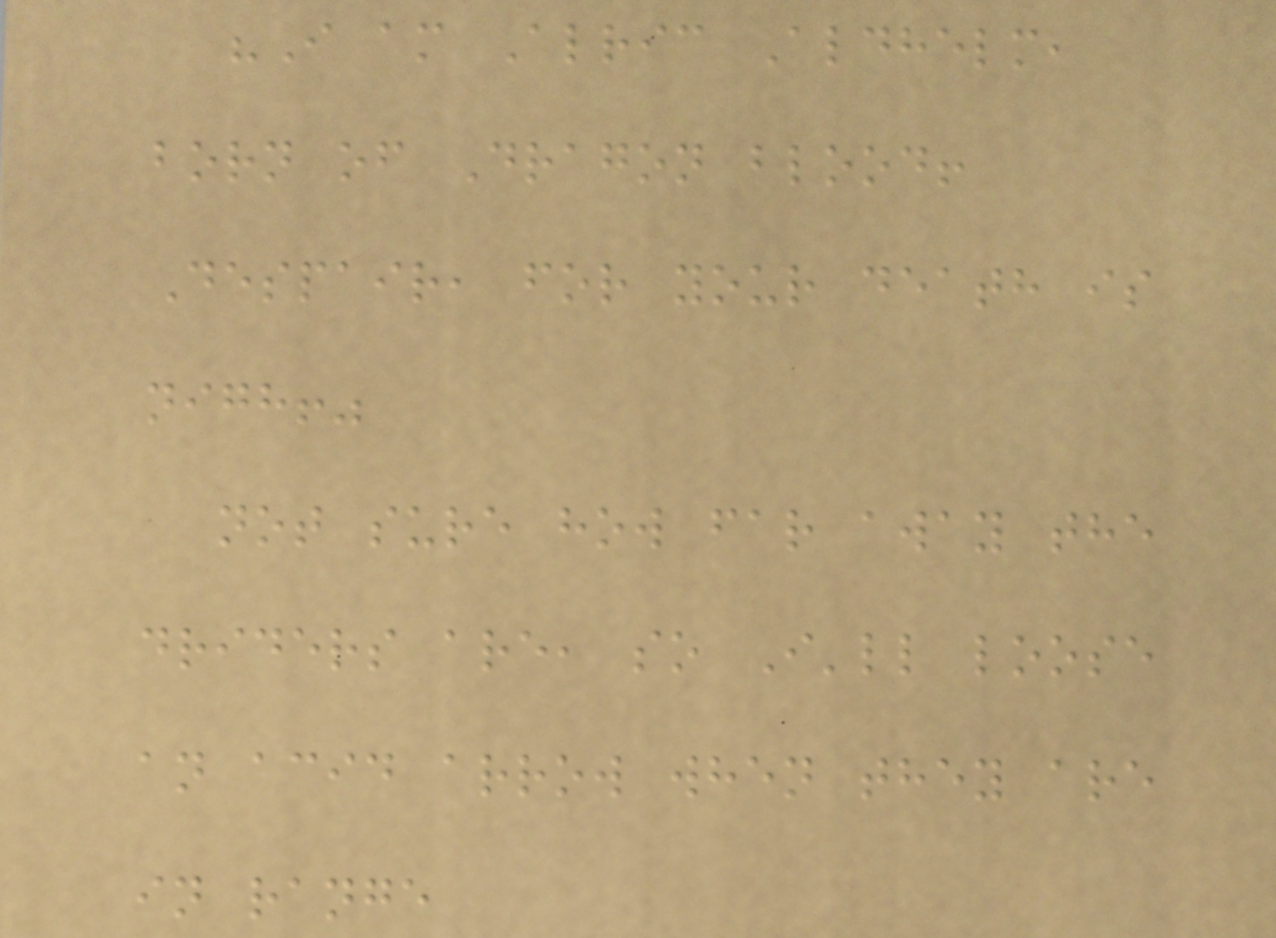"I am Alric Aldhelm,
born of Dragon blood!
Despair, for your death is
nigh!"
not sure how far away the
driders are, so I'll loose
an acid arrow when they are
in range
